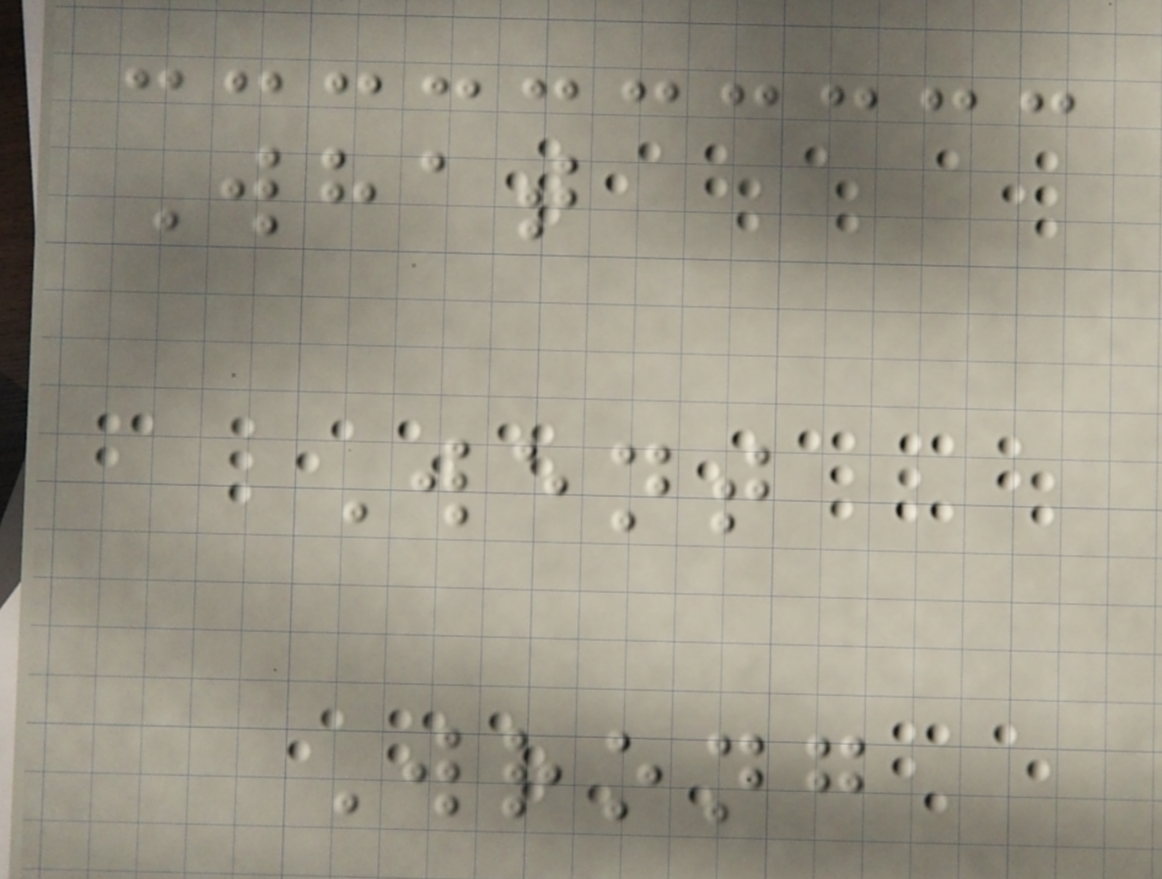What
Went
Wrong
